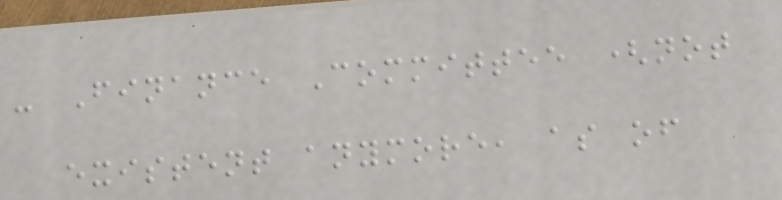- Finance Committee (not
existent anymore, as of
